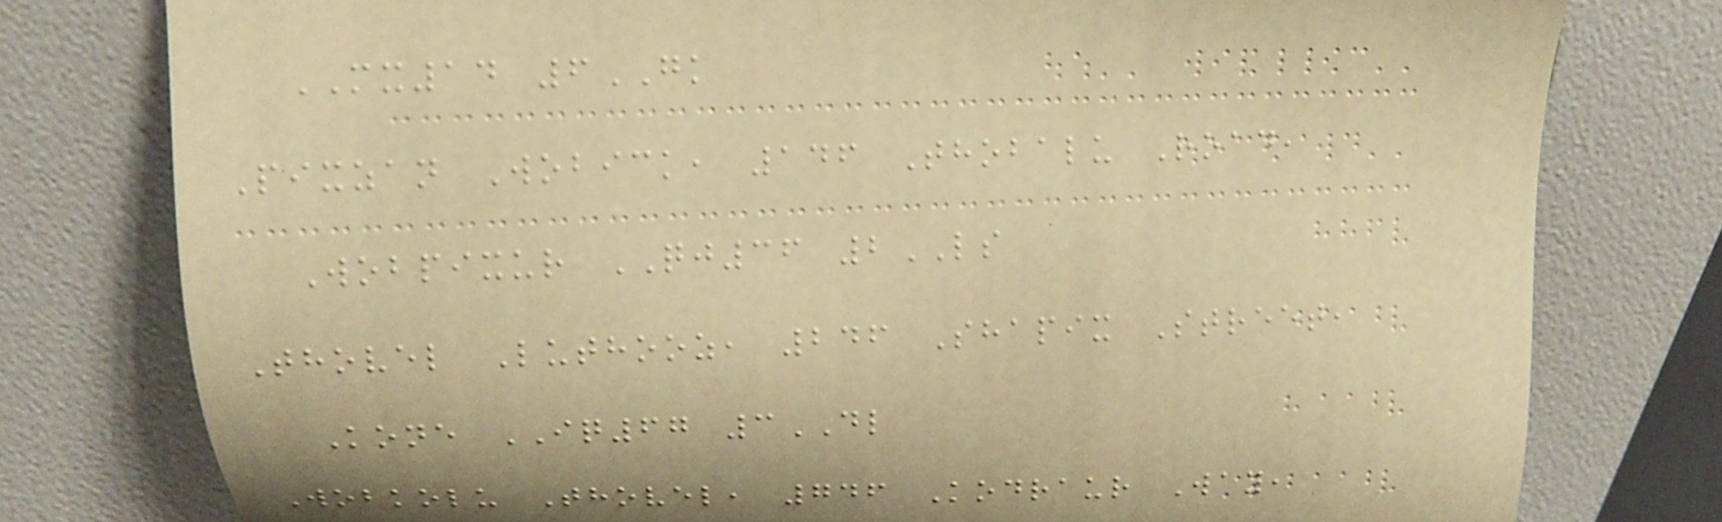MX14 6GK
Pixzan Wobick, 146 Thobalu Road,
Wobpixur QJ36 2LS
Thovel Luthooz, 246 Shapix Street,
Kone IQ67 3DL
Wobkolu Thovel, 746 Kodraur Way,
